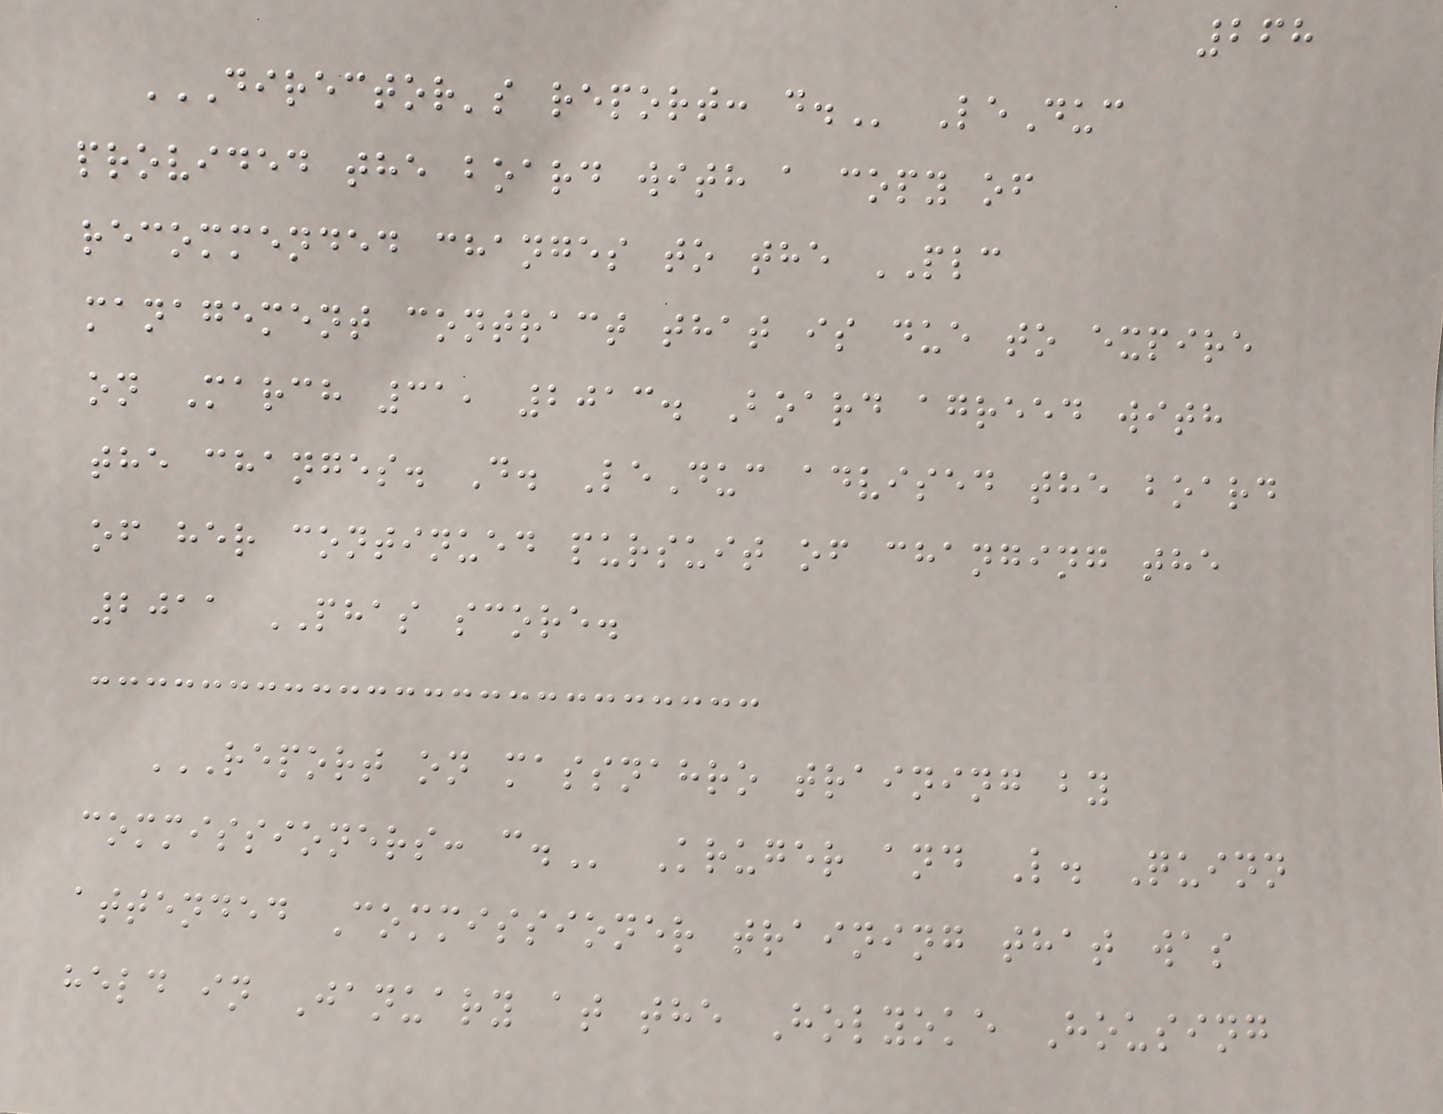268
DIRECTOR'S REPORT: D. LeDuc
provided the board with a copy of
recommended changes to the PLC
management contract that is due to expire
on March 31, 2013. Board agreed with
the changes. D. LeDuc advised the board
of her continued pursuit of changing the
2011 PHAS score.
REPORT ON MASSNAHRO TRAINING BY
COMMISSIONERS: C. Kruger and L. Quinn
attended Commissioner training that was
held in January at the Holyoke Housing
